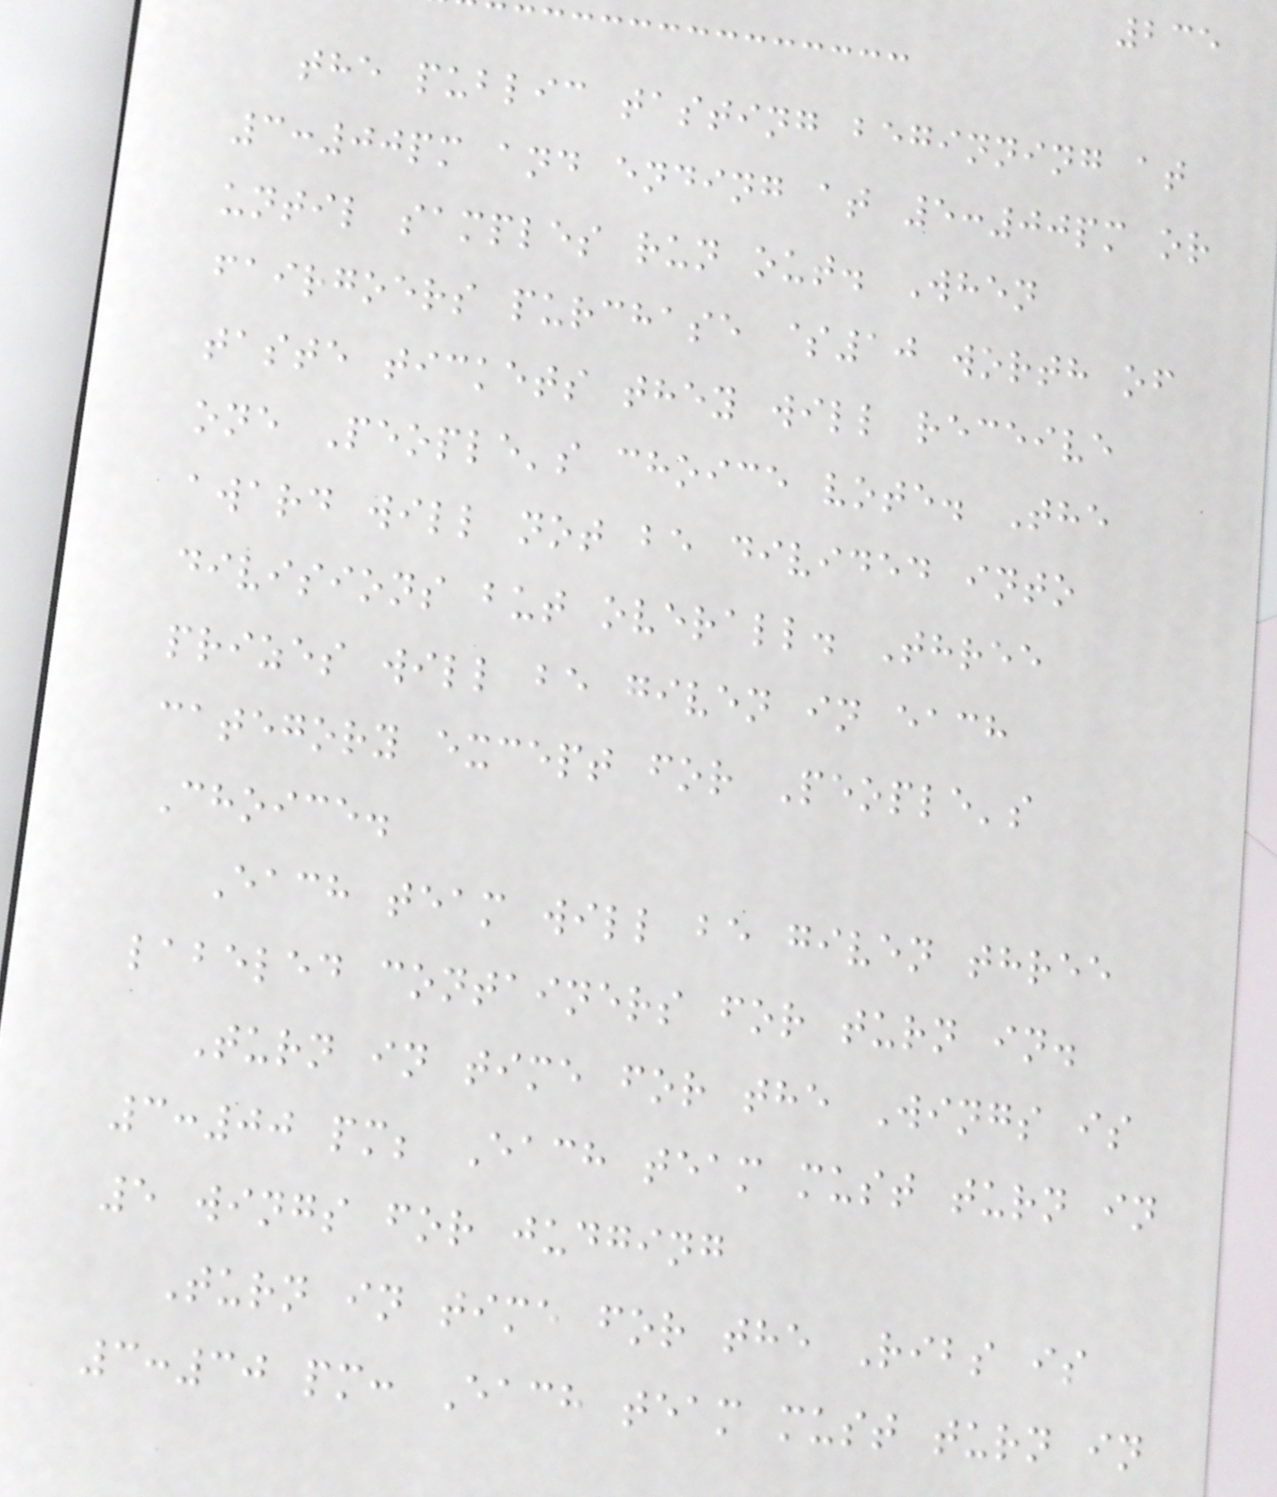235
the public tasting beginning at
3:00pm and ending at 5:00pm or
until samples run out. When
fairgoers purchase $10 worth of
taste tickets they will receive
one People's choice vote. The
award will not be divided into
divisions but overall. Three
prizes will be given in each
category except for People's
Choice.
Each team will be given three
labeled containers for turn in.
Turn in time for the Wings is
3:00 pm; Each team must turn in
5 wings for judging
Turn in time for the Ribs is
3:30 pm: Each team must turn in
